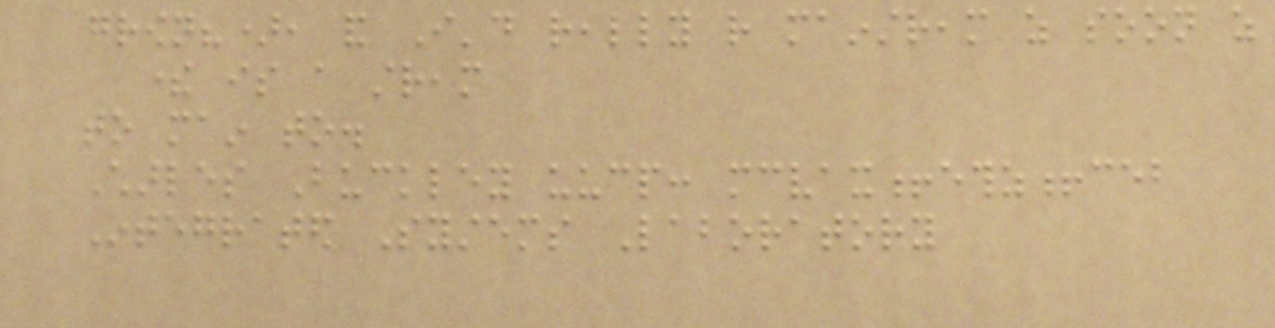grown?), and I'd really rather mainstream as soon as
there is a stream
to main to.
Charles Buckley uucp: mcvax!ethz!ceb
Integrated Systems Laboratory
